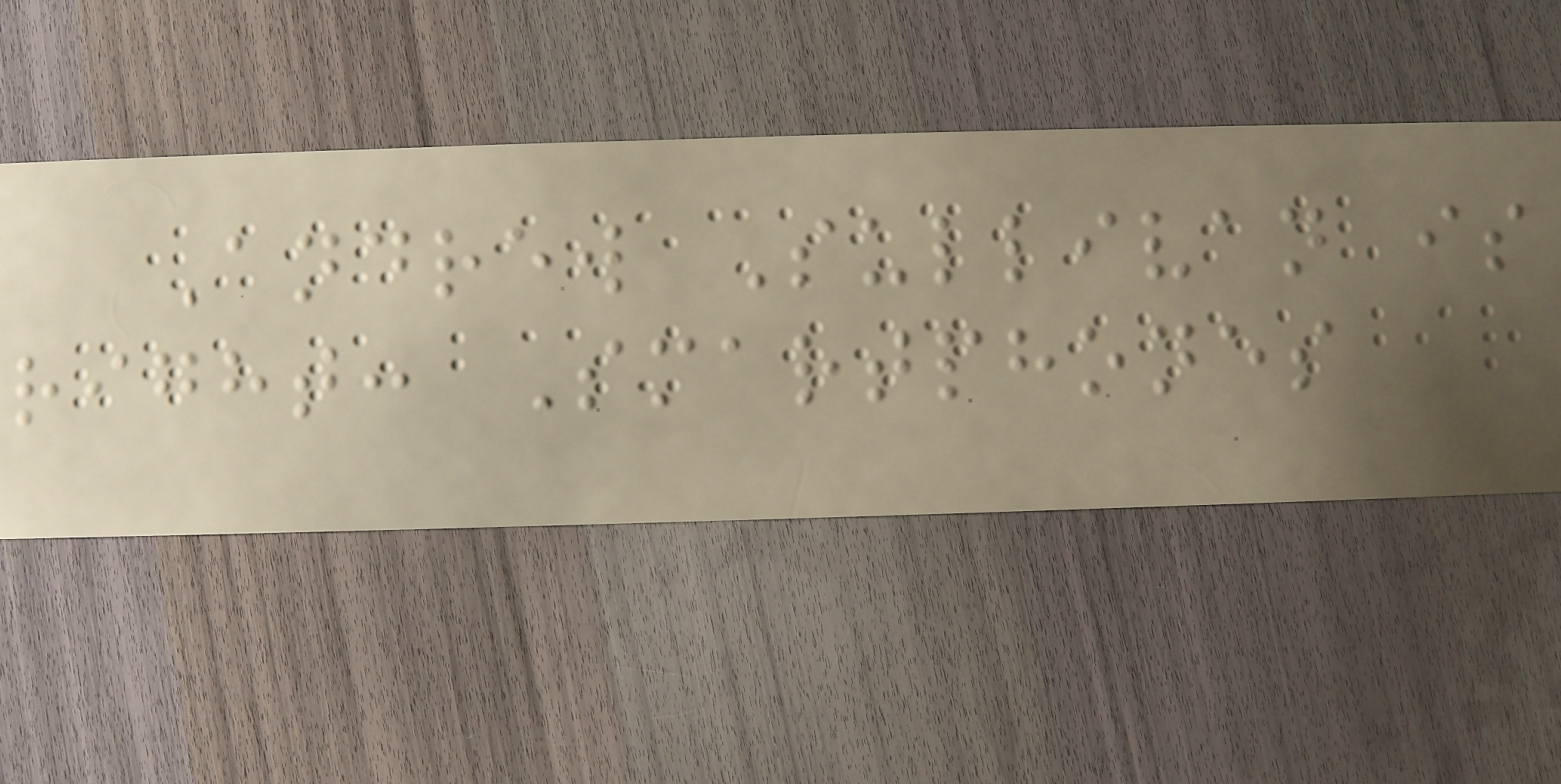Andrew Sullivan is
right: Smartphones
